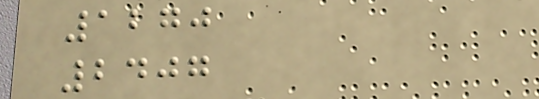1270
2407
